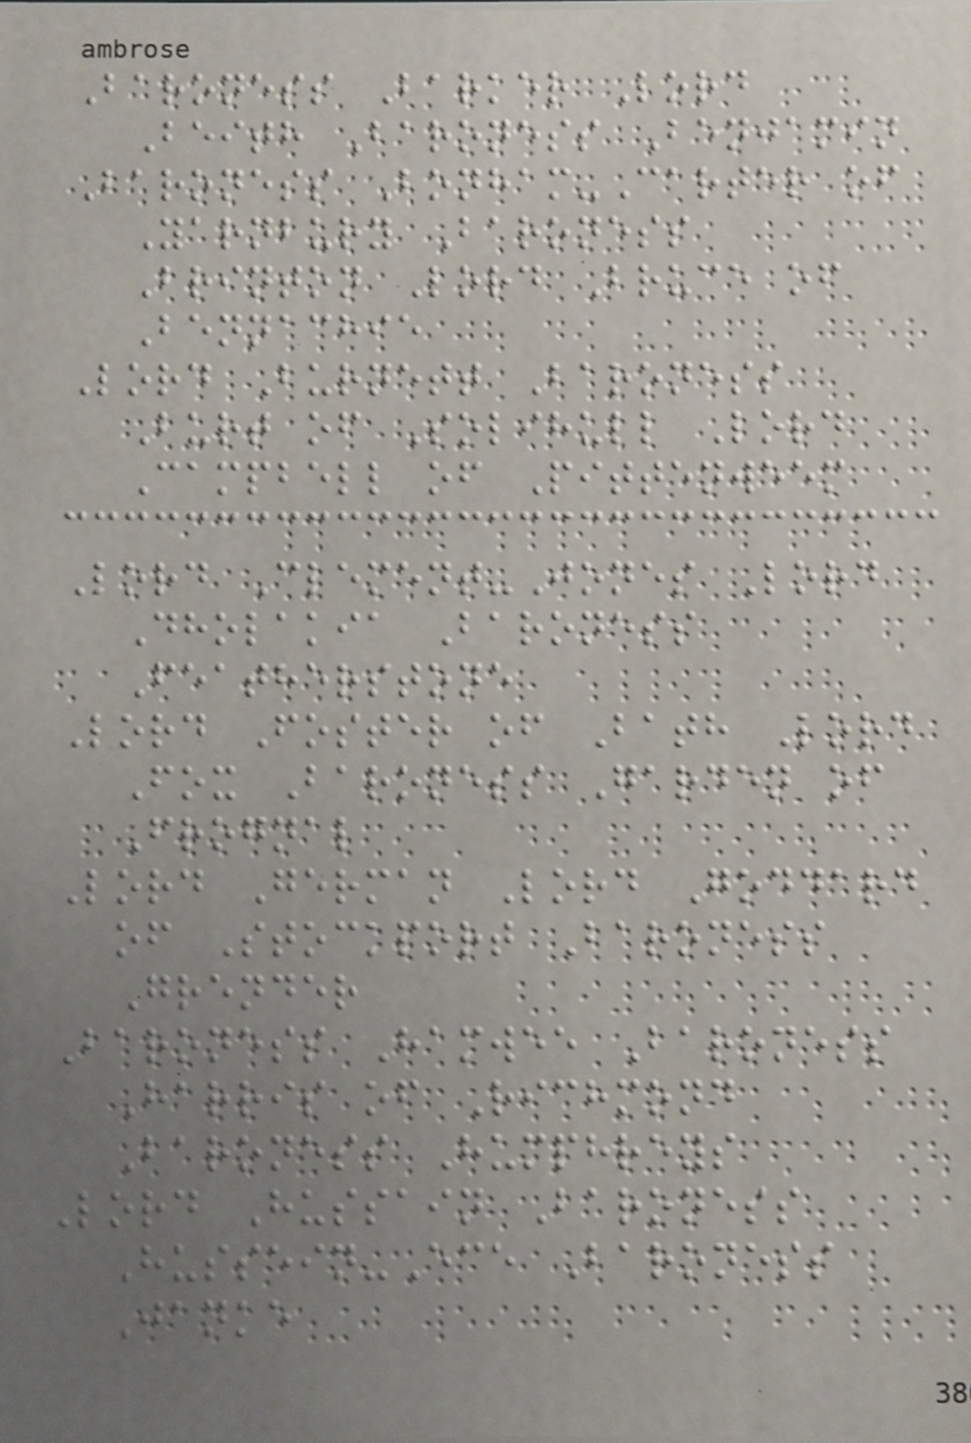Baroness Barker Lord
Beith Baroness Benjamin
Baroness Bonham-Carter of
Yarnbury Baroness
Brinton Lord Bruce of
Bennachie
Lord Burnett Baroness
Burt of Solihull Lord
Campbell of Pittenweem
Lord Clement-Jones Lord
Dholakia Baroness
Featherstone
Lord Foster of Bath Lord
Fox Baroness Garden of
Frognal
Lord German Lord Goddard
of Stockport Baroness
Grender
Baroness Hamwee Baroness
Harris of Richmond
Baroness Humphreys
Lord Hussain Baroness
Hussein-Ece Baroness
Janke
